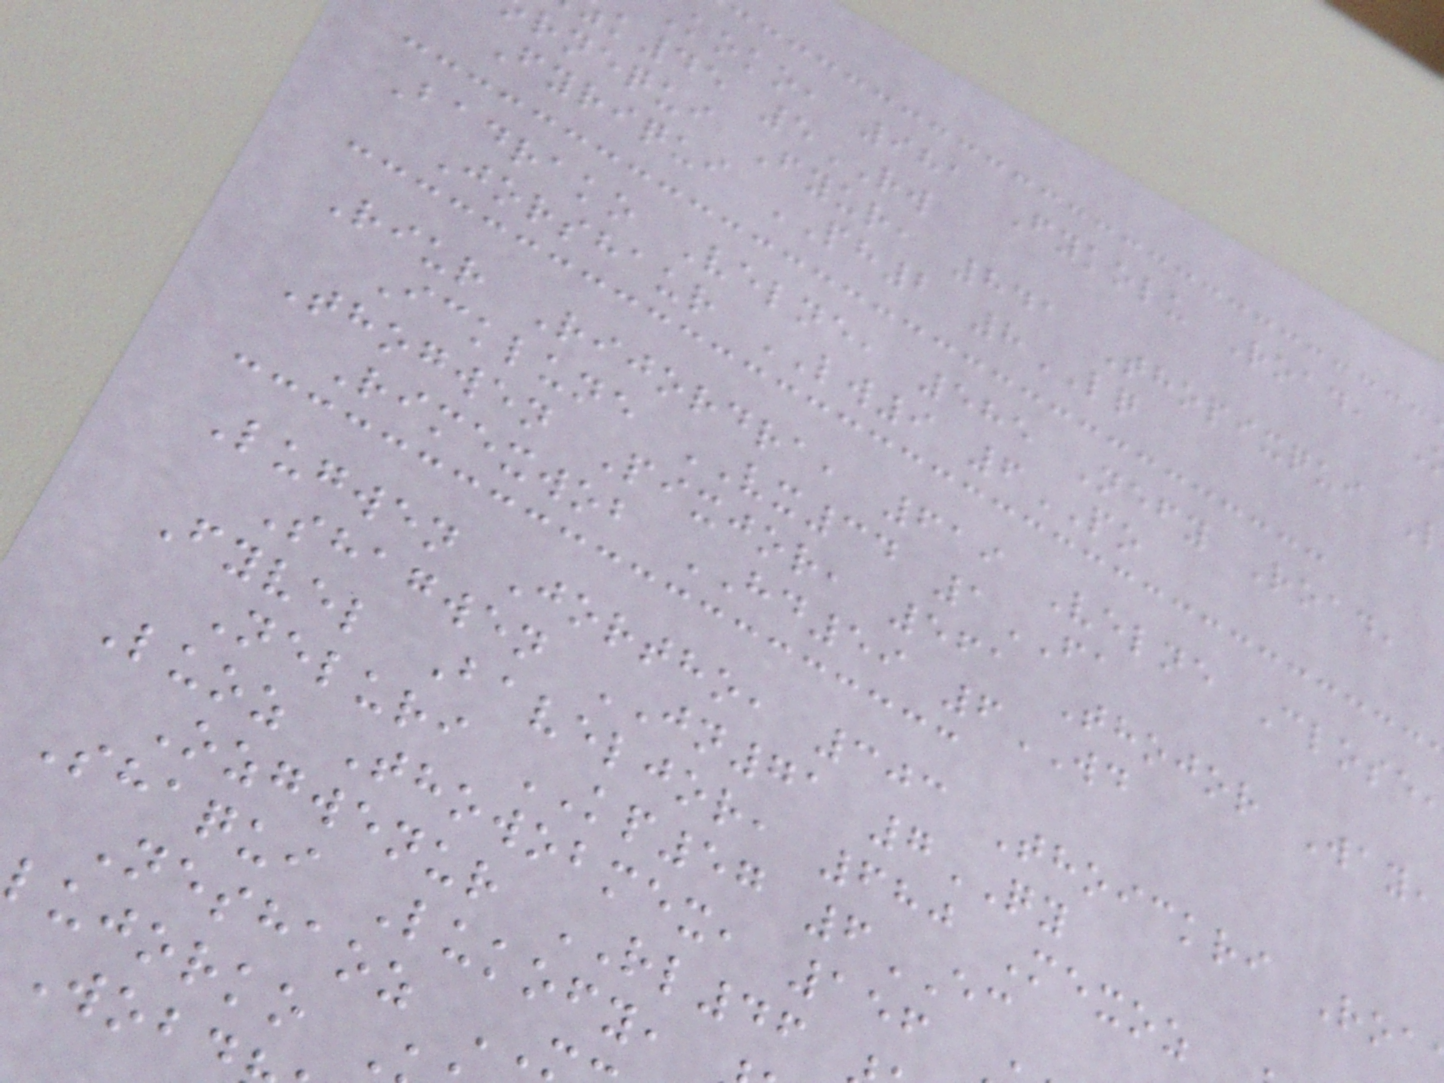koko, 981 Fykolu Road,
k45 5RW
rnequi Fyur, 841 Thopixqui
Fyriqui PH2 8LQ
Badrako Velne, 585 Nefy Road,
Jorshaur LW9 6PO
Riur Rijordra, 619 Velne Close
Icklune VX34 1FA
Thogwen Pixjor, 561 Thojor Way,
Rimexwob HD59 6WD
Lugwen Jortho, 303 Thoickri Roa
Shagwen JN71 7QY
Fyvel Baveljor, 680 Mexoz
Neluri KP57 6EC
Luoz Thowobmex, 156
Ozgwenur RL46
Shaqui Lukofy,
Neshaoz
